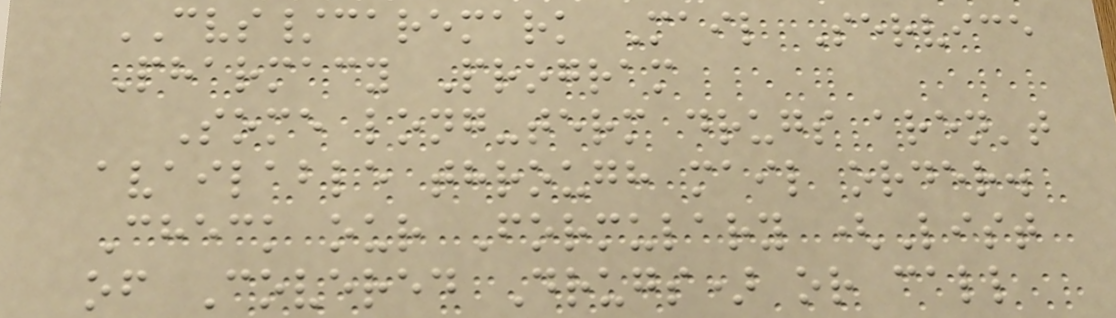CVS/caremark Mail Service
Pharmacy Program
Some long-term drugs aren't
available through mail order.
Check our Formulary (List
of Covered Drugs) or call
